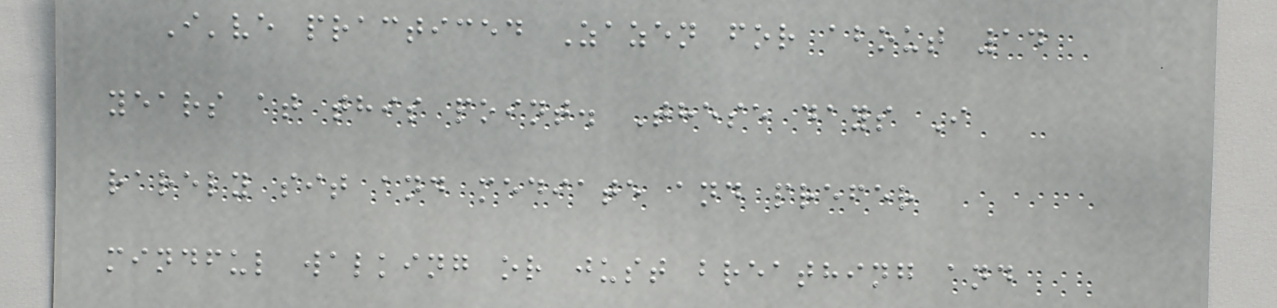I've practiced Zazen for about 14
years at this point. These days I
rarely sit and mediate and prefer
mindful walking or just breathing and
